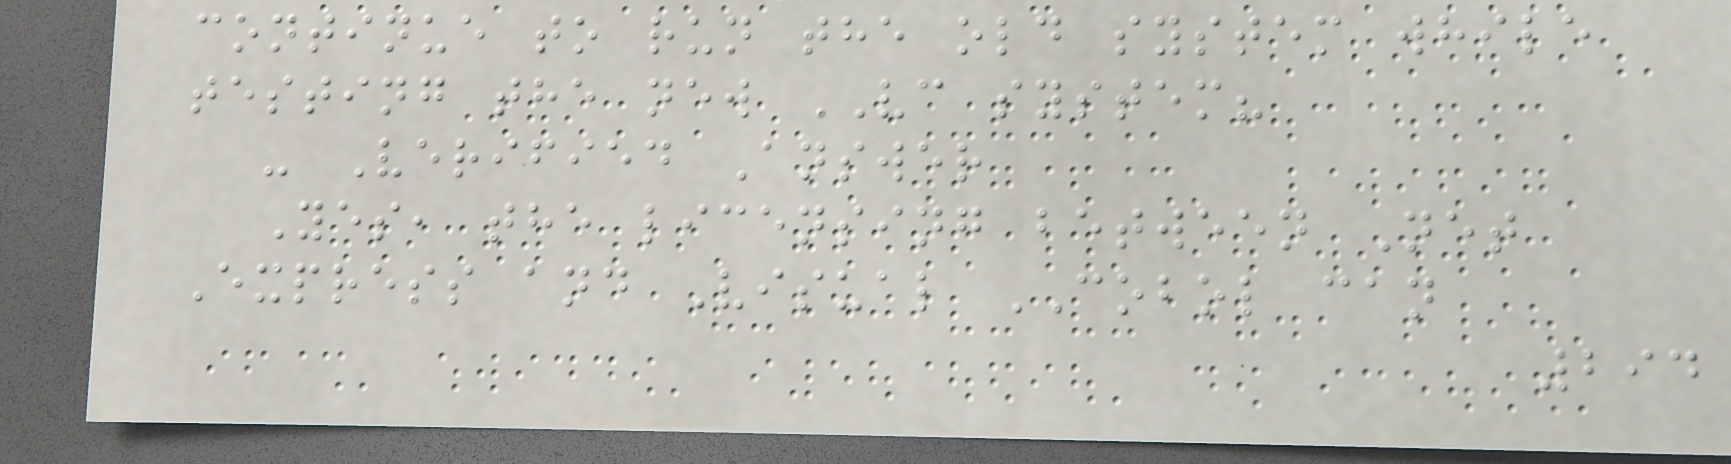continue to run the old system while
testing the new VC system?
- Verified Answer
Yes, the licensing between Net
Express and Visual COBOL can
294
